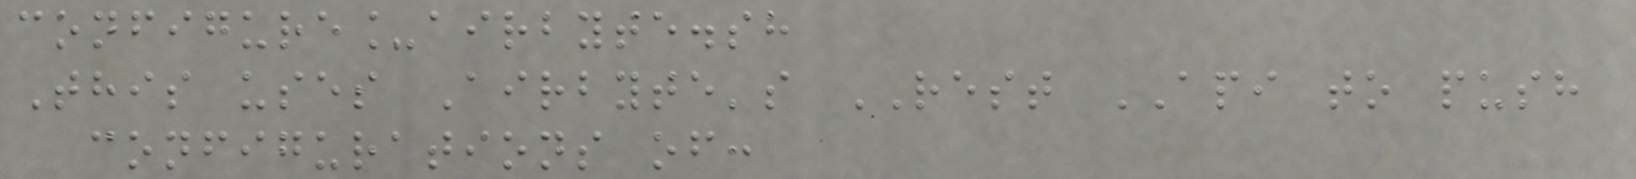configure_airbyte.sh
This uses Airbyte's REST API to push
configurations of:
